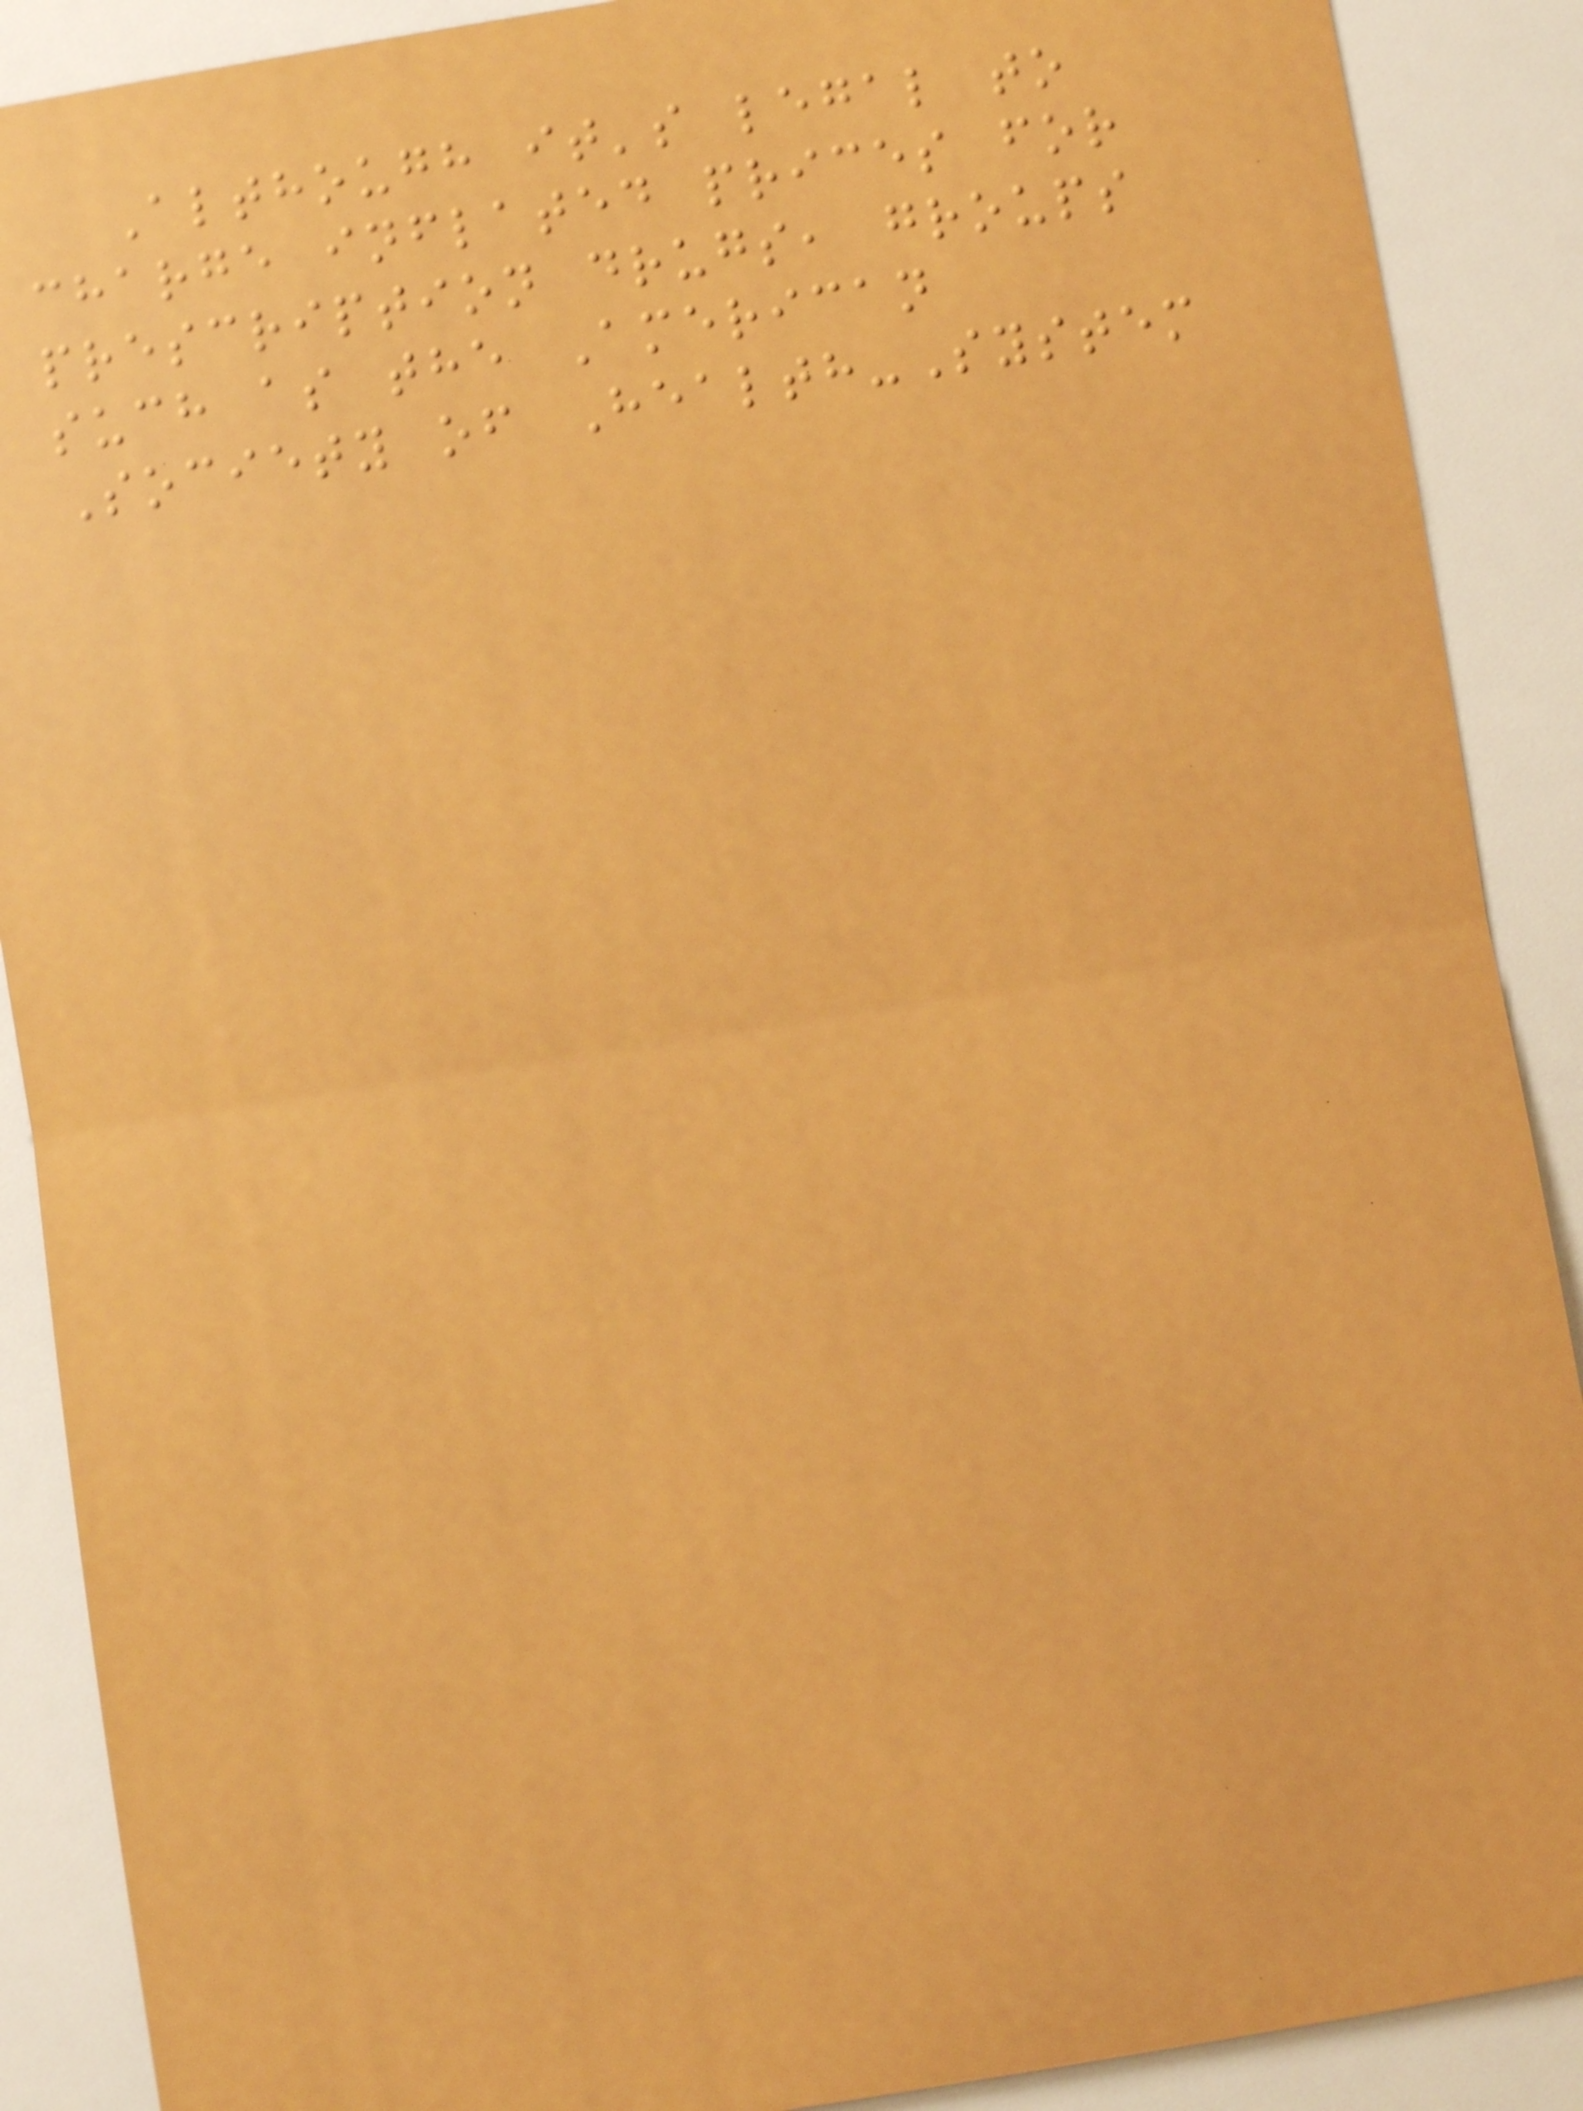Although it's legal to
charge inflated prices for
prescription drugs, groups
such as the American
Society of Health-System
